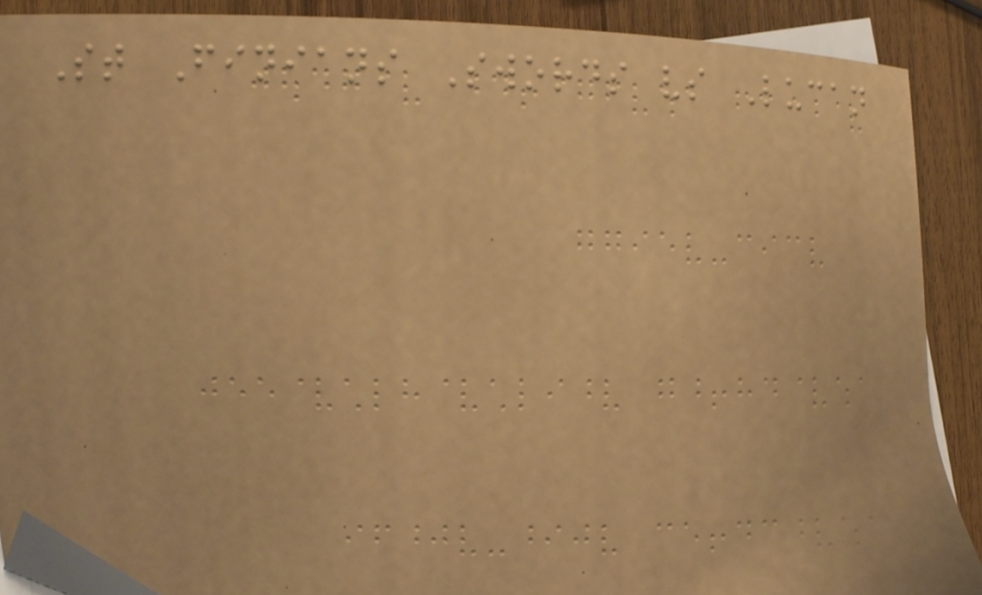St Finians Swords vs Lucan
